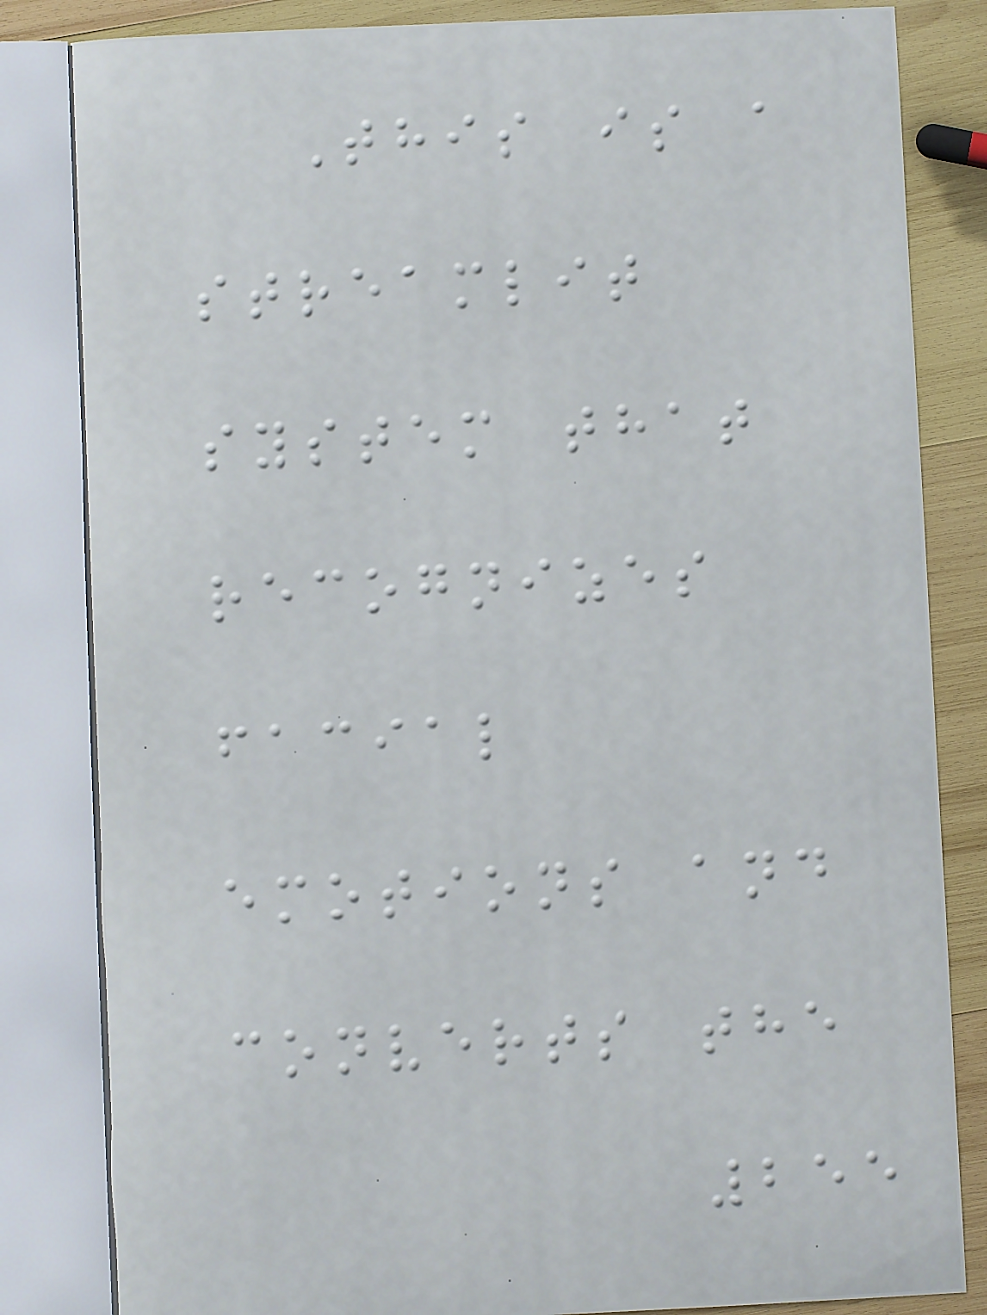This is a
streamlit
system that
recognizes
facial
emotions and
converts the
255
